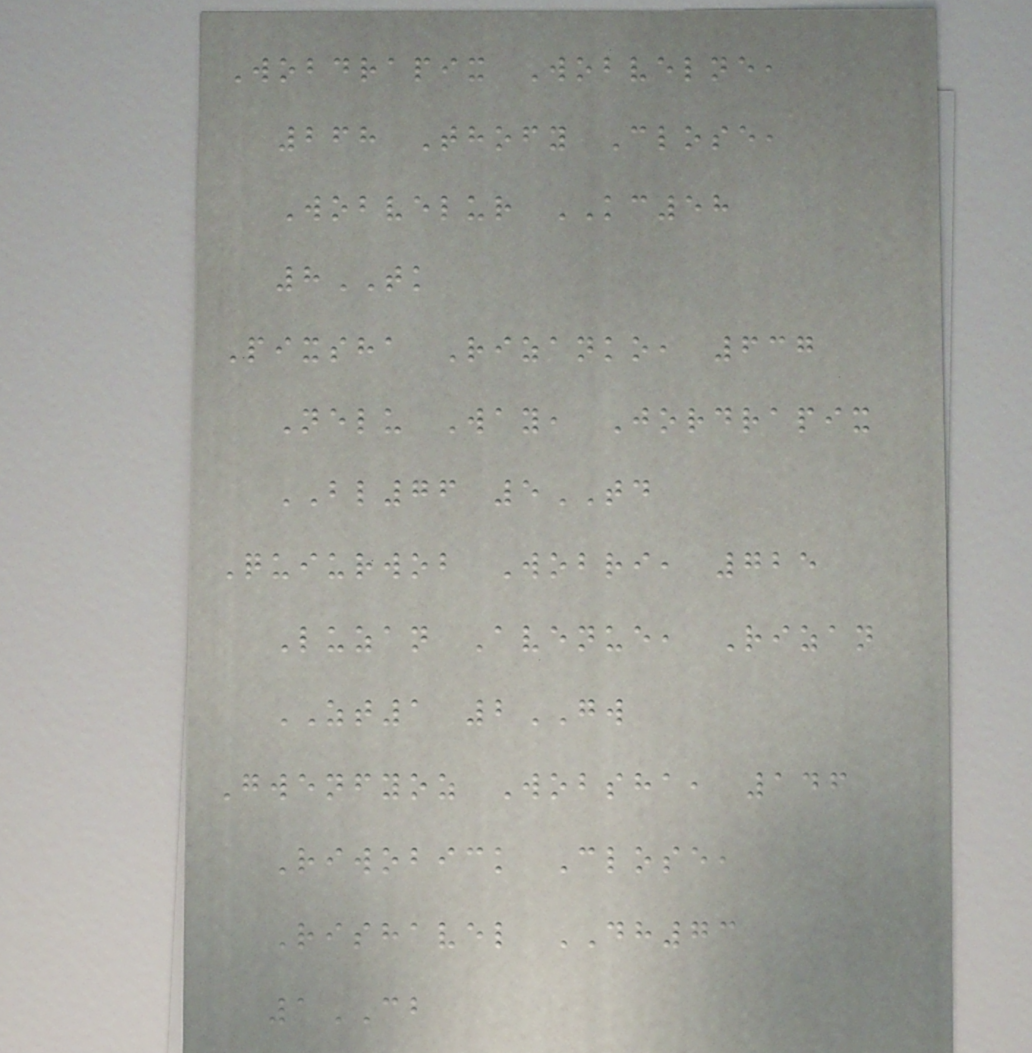Wobdrapix Wobvelne,
268 Thofy Close,
Wobvelur KC58
8TK
Pixsha Rizanko, 637
Nelu Way, Jordrapix
BL76 5TD
Quiurwob Wobri, 725
Luzan Avenue, Rizan
ZT1 2GW
Gwenfyoz Wobsha, 146
Riwobick Close,
Rishavel DH73
1CB
